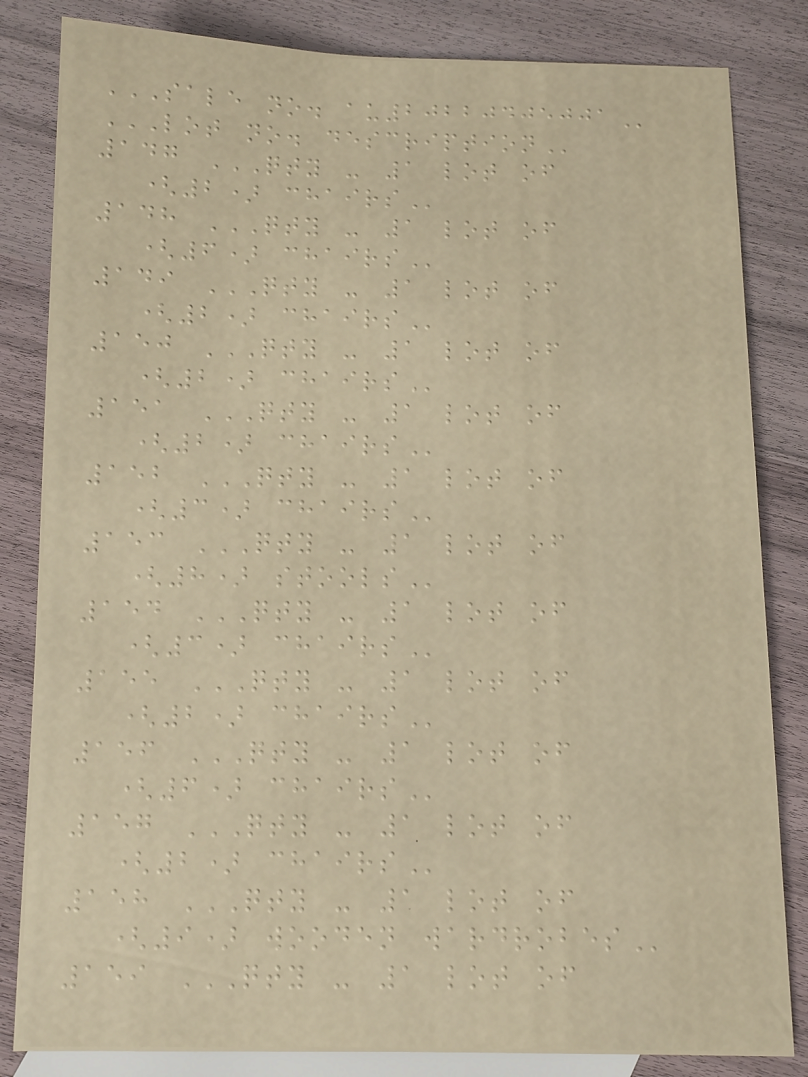SALE NO. AU20220405001
LOT NO. DESCRIPTION
147 QTY - 1 LOT OF
(2) CHAIRS
148 QTY - 1 LOT OF
(6) CHAIRS
149 QTY - 1 LOT OF
(2) CHAIRS
150 QTY - 1 LOT OF
(2) CHAIRS
151 QTY - 1 LOT OF
(2) CHAIRS
152 QTY - 1 LOT OF
(3) CHAIRS
153 QTY - 1 LOT OF
(8) STOOLS
154 QTY - 1 LOT OF
(3) CHAIRS
155 QTY - 1 LOT OF
(2) CHAIRS
156 QTY - 1 LOT OF
(6) CHAIRS
157 QTY - 1 LOT OF
(2) CHAIRS
158 QTY - 1 LOT OF
(9) WOODEN WARDROBES
159 QTY - 1 LOT OF
